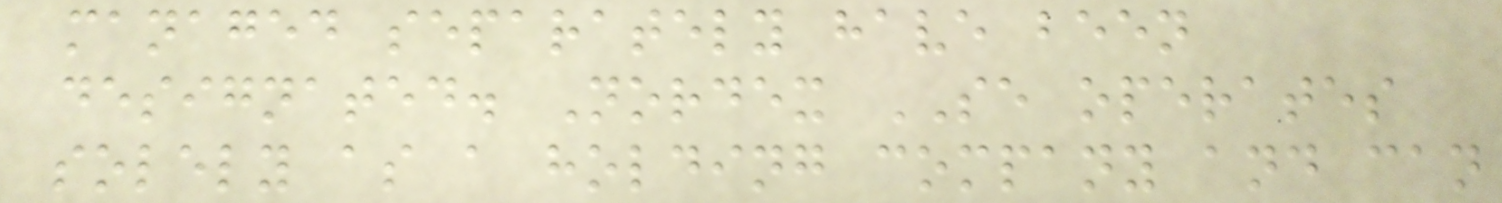managed separately have been
designated. Nordex SE operates
solely as a holding company and can
